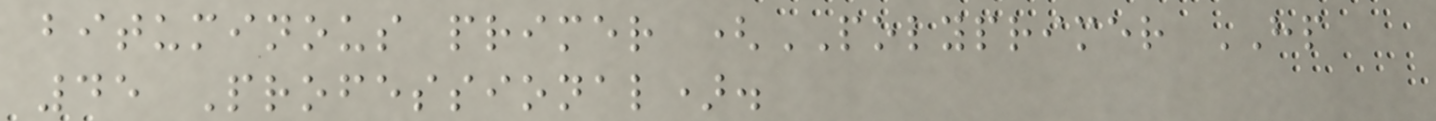bituminous primer (POLYPRIMER HP
45 Professional).
